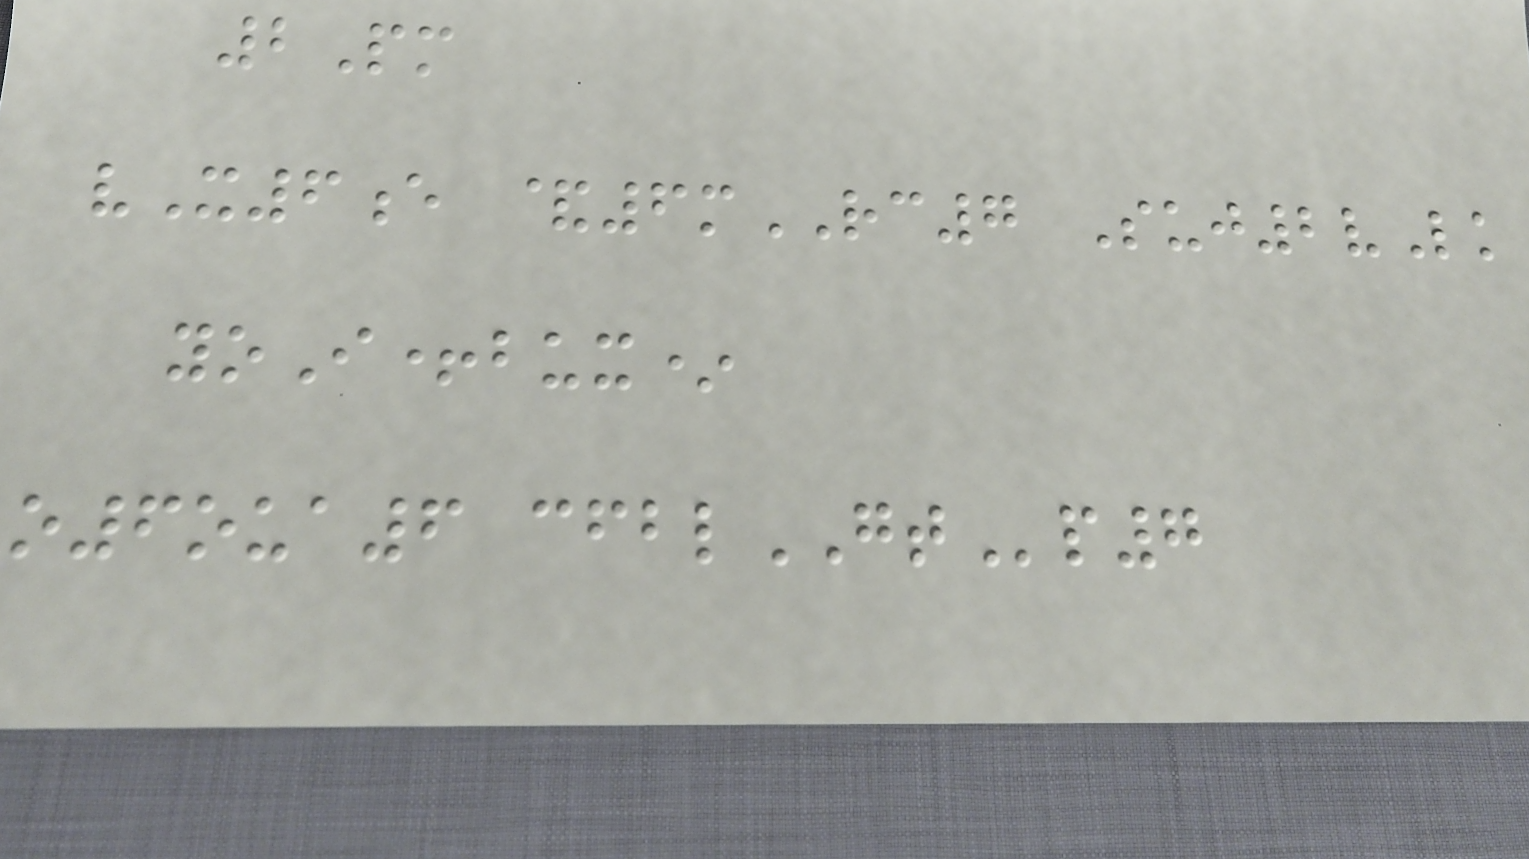2Pm
vX6e &6mRC7 Suj2vLk
yoI+bux*
o6oua6 cfblGTp7
